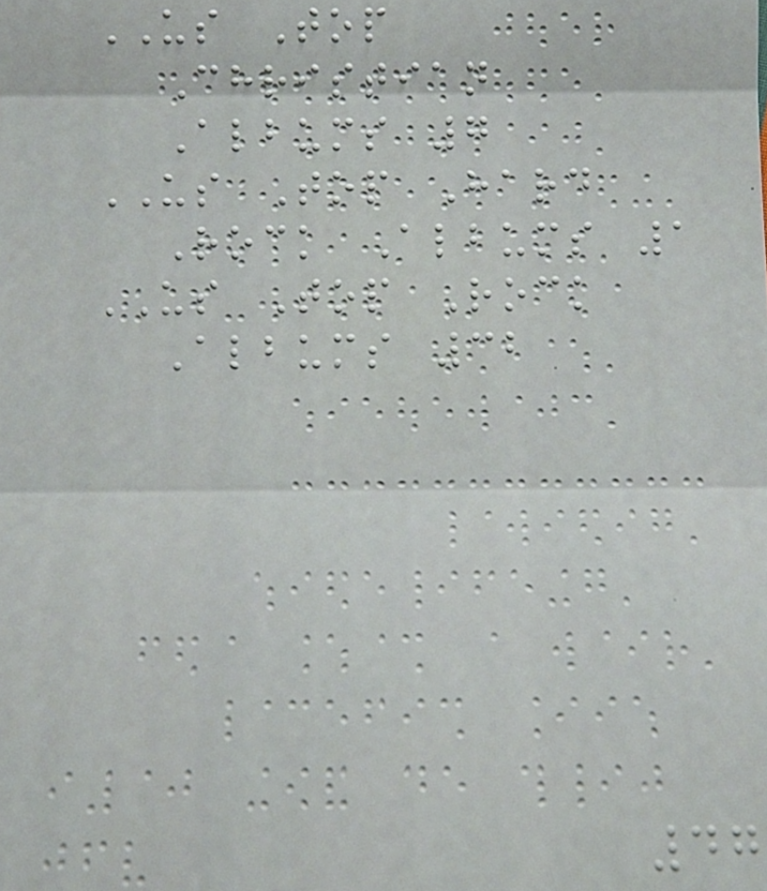US Top
Christian
Albums 7
US Top Hard
Rock Albums 1
US Top Rock
Albums 32
47
